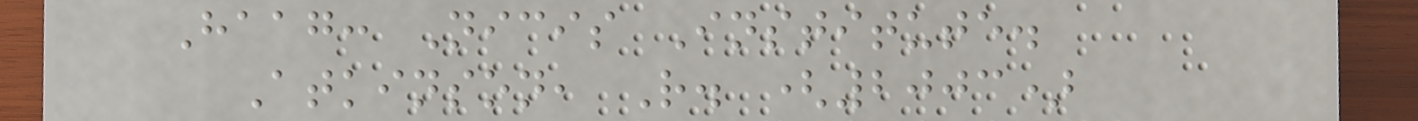Haag: Nicis Institute.
Atkinson, R. (2003)
